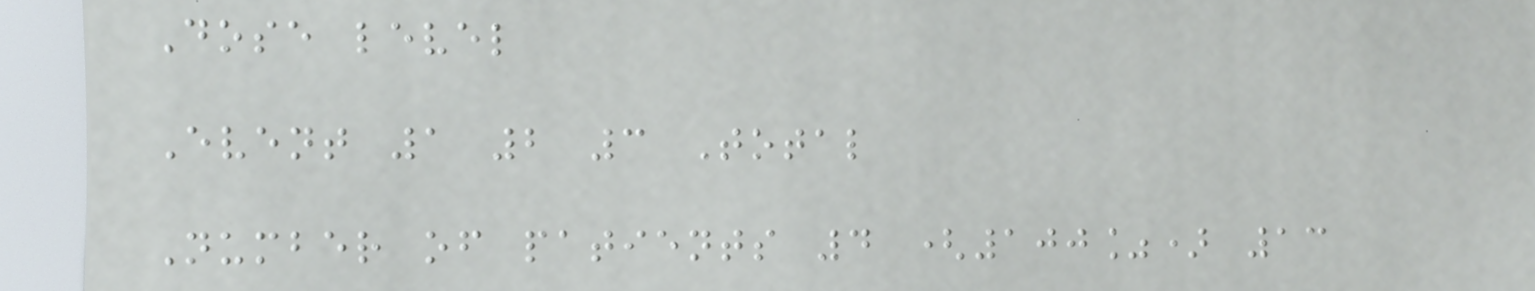Dose level
Event 1 2 3 Total
Number of patients 4 (100%) 13
